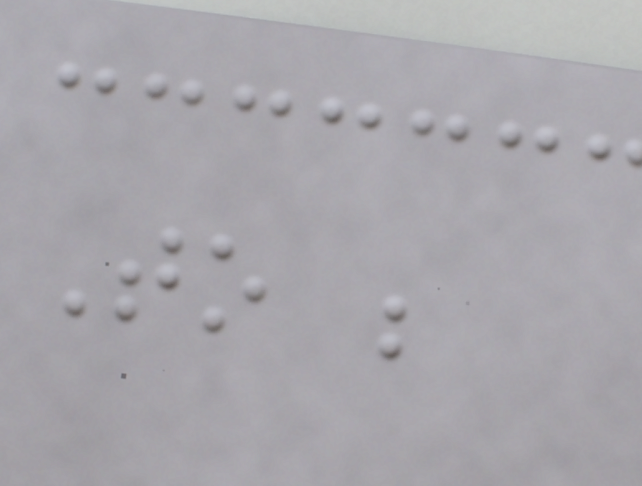To be
